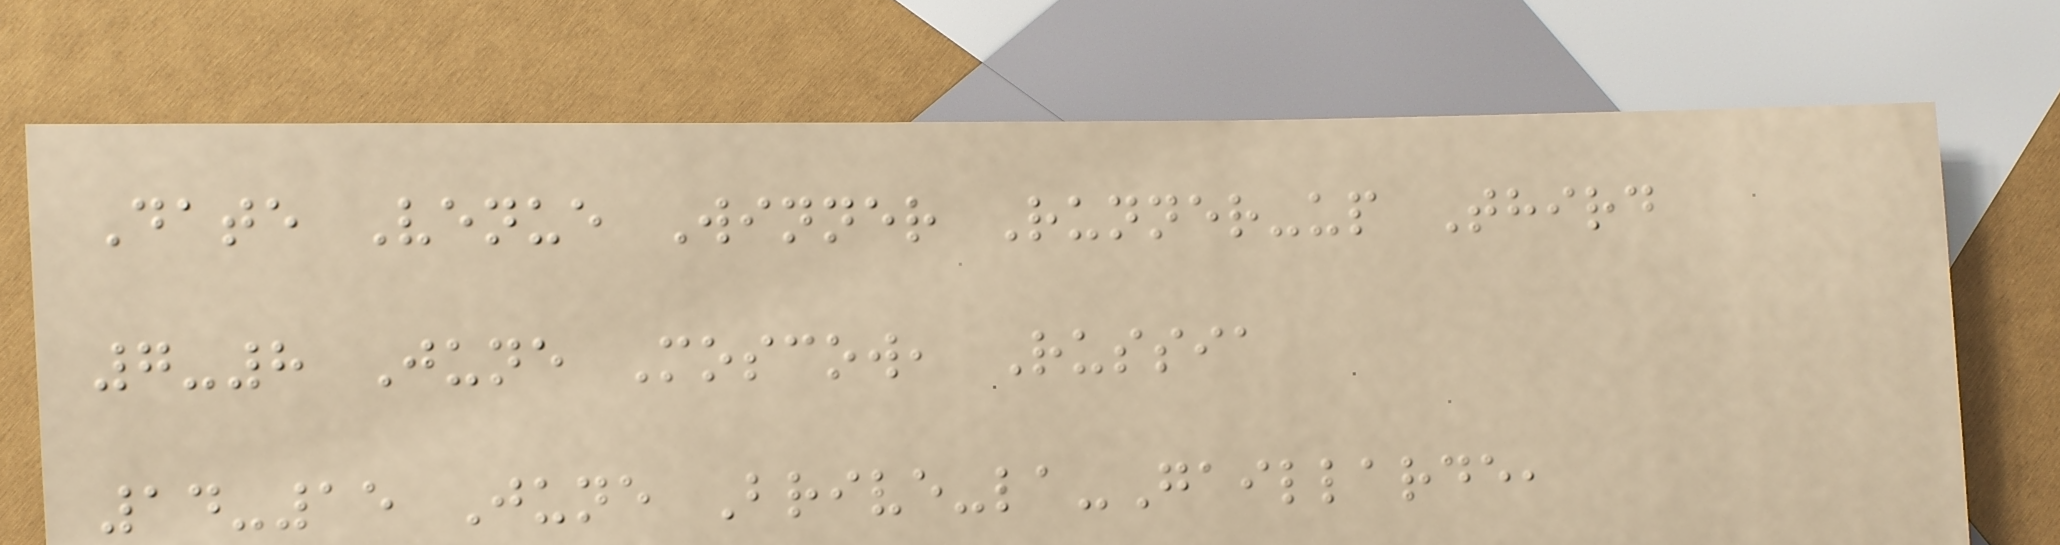Date Venue Winner Runner-up Third
7-8 June Moscow, Russia
14-15 June Brive-la-Gaillarde,
